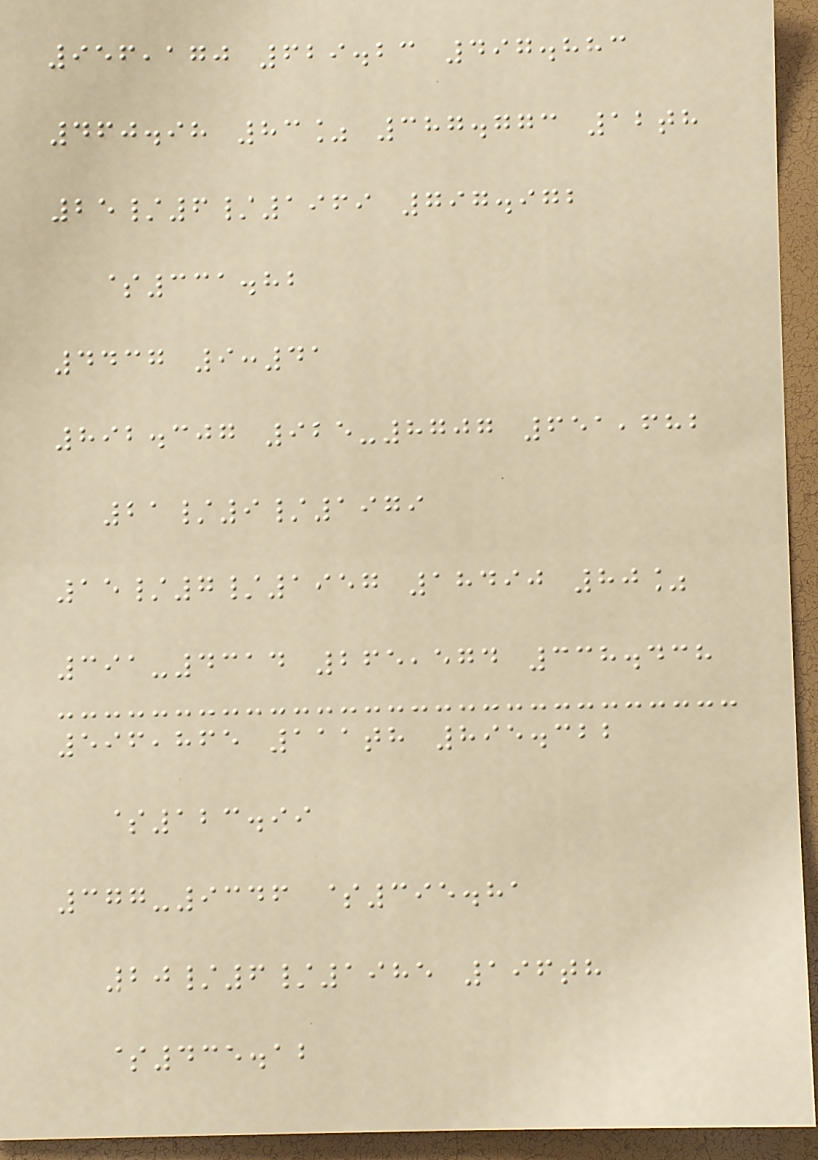956,170 629.23 497.883
460.98 83% 387.773 12th
25/6/1969 797.972
$331.82
4437 9:41
892.307 925-8707 651,682
21/9/1979
15/7/1957 18490 80%
391-4314 265,574 338.438
596,865 111th 895.322
$123.99
377-9346 $395.81
20/6/1985 196th
$435.12
